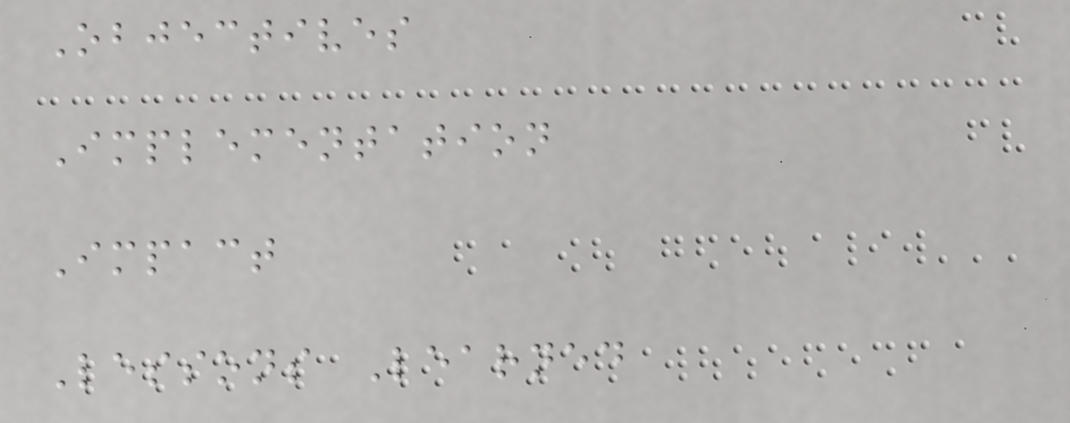Objectives
Implementation
Impact
Lessons Learned
